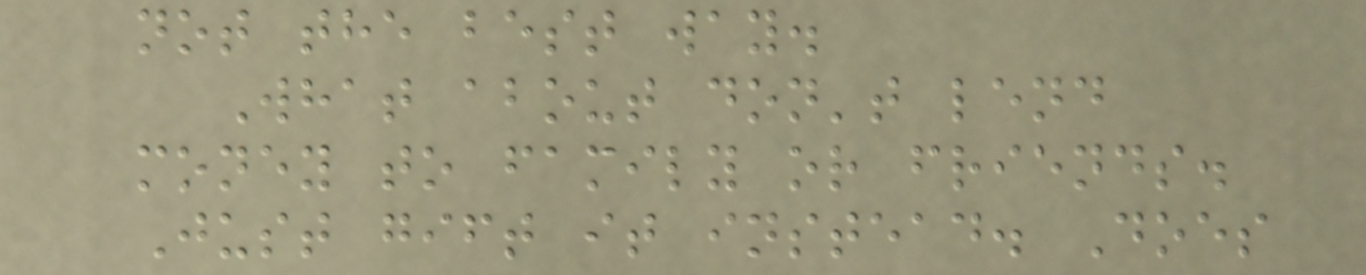not the best way.
What about don't lend
money to family or friends.
Just gift it instead. Does
